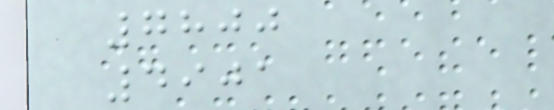7800
4901
